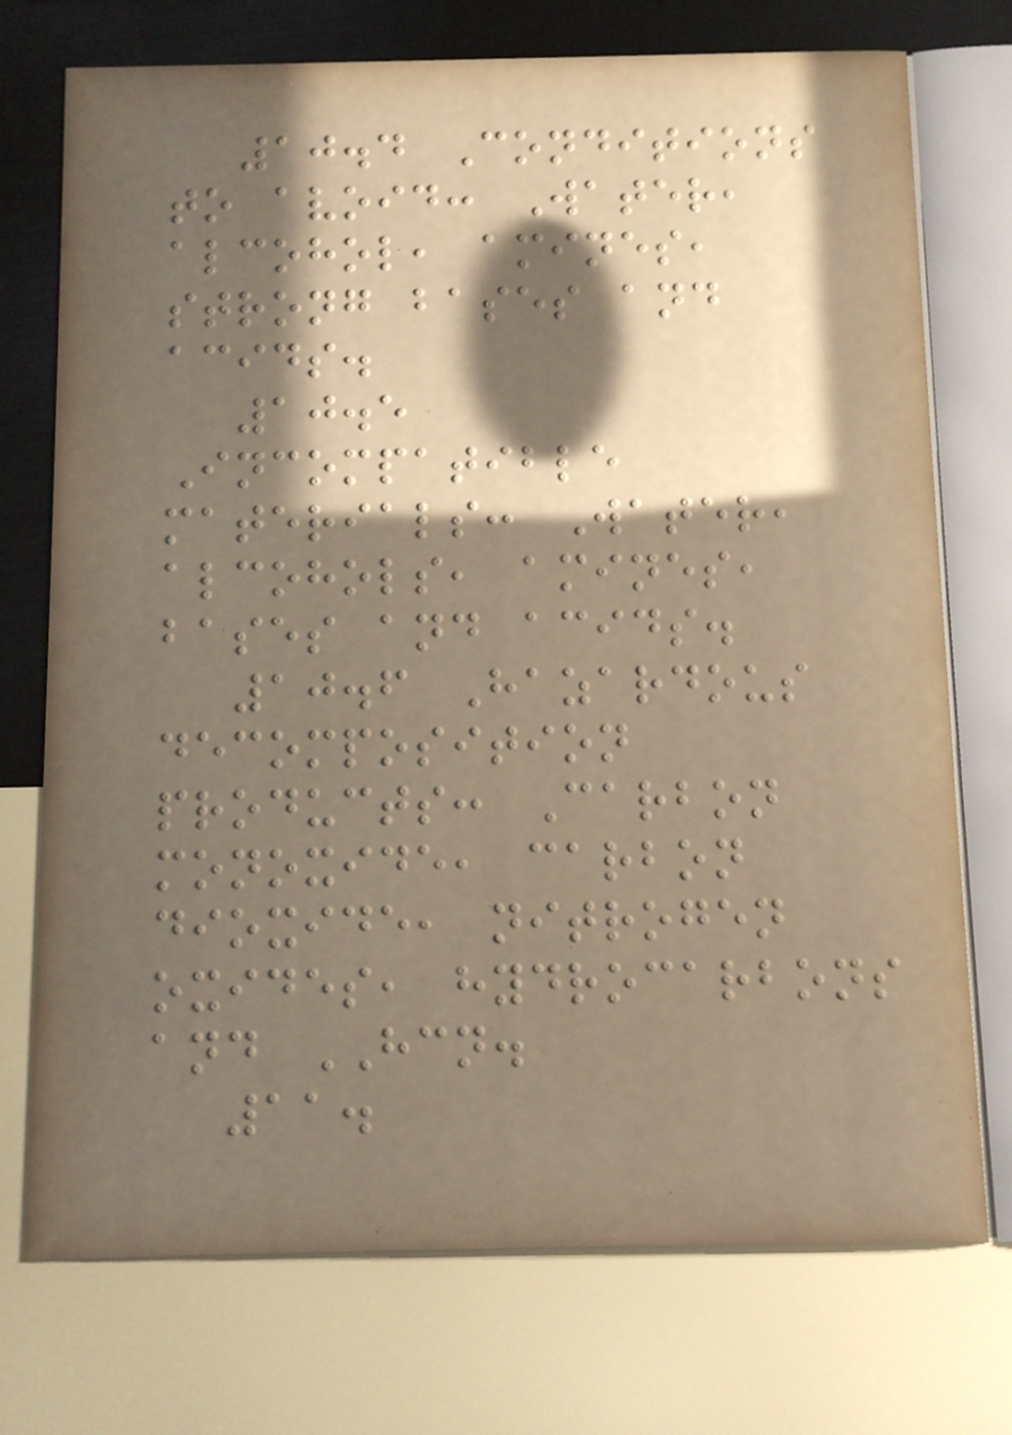10.4 Conditions
to avoid: Water,
alcohol, amines,
strong bases and
acids.
10.5
Incompatible
materials: Water,
alcohols, amines,
bases and acids.
10.6 Hazardous
decomposition
products: Carbon
monoxide, carbon
dioxide, nitrogen
oxides, hydrocarbons
and HCN.
11.
